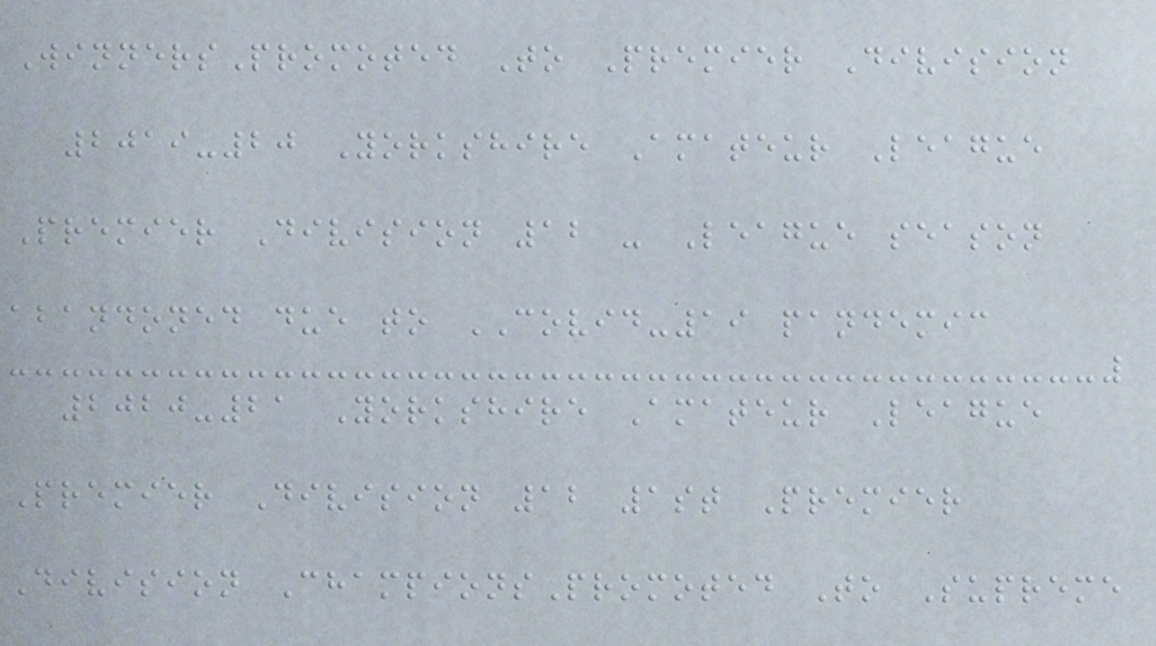WinnersPromoted To Premier Division
2019-20 Yorkshire Amateur League
Premier Division 12 - League season
abandoned due to COVID-19 pandemic
2020-21 Yorkshire Amateur League
Premier Division 12 1st Premier
Division ChampionsPromoted To Supreme
